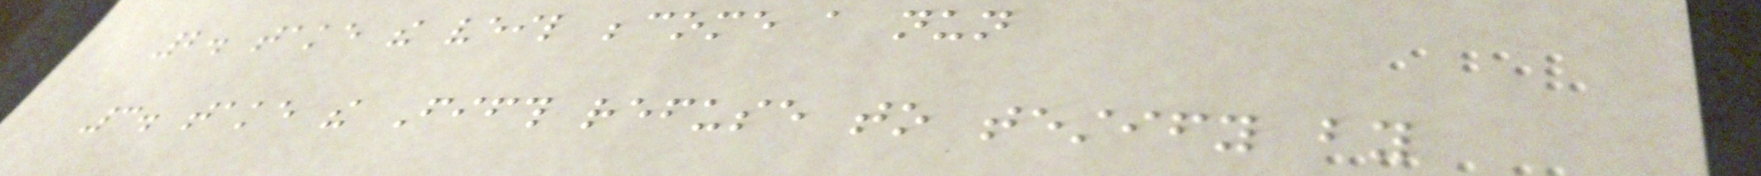2. take the veil become a nun
3. take the Fifth refuse to testify by
